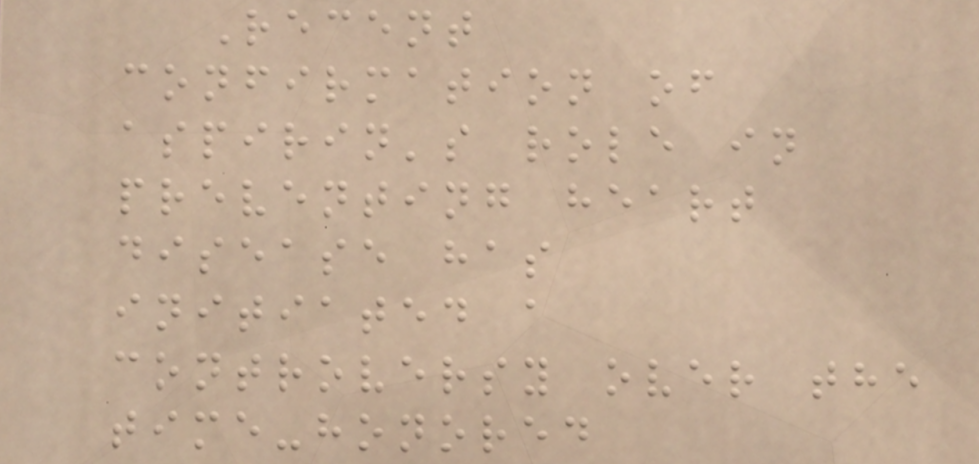Recent
confirmation of
aspirin's role in
preventing heart
disease has
initiated a
controversy over the
time-honored
